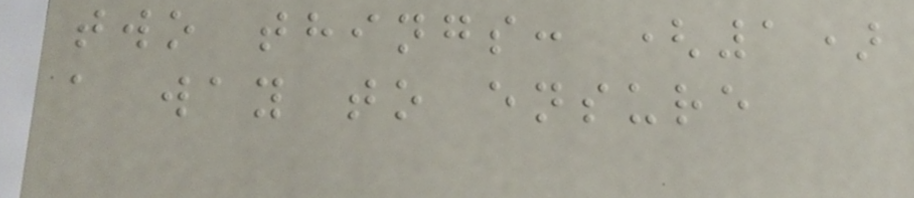two things: (1)
a way to ensure
